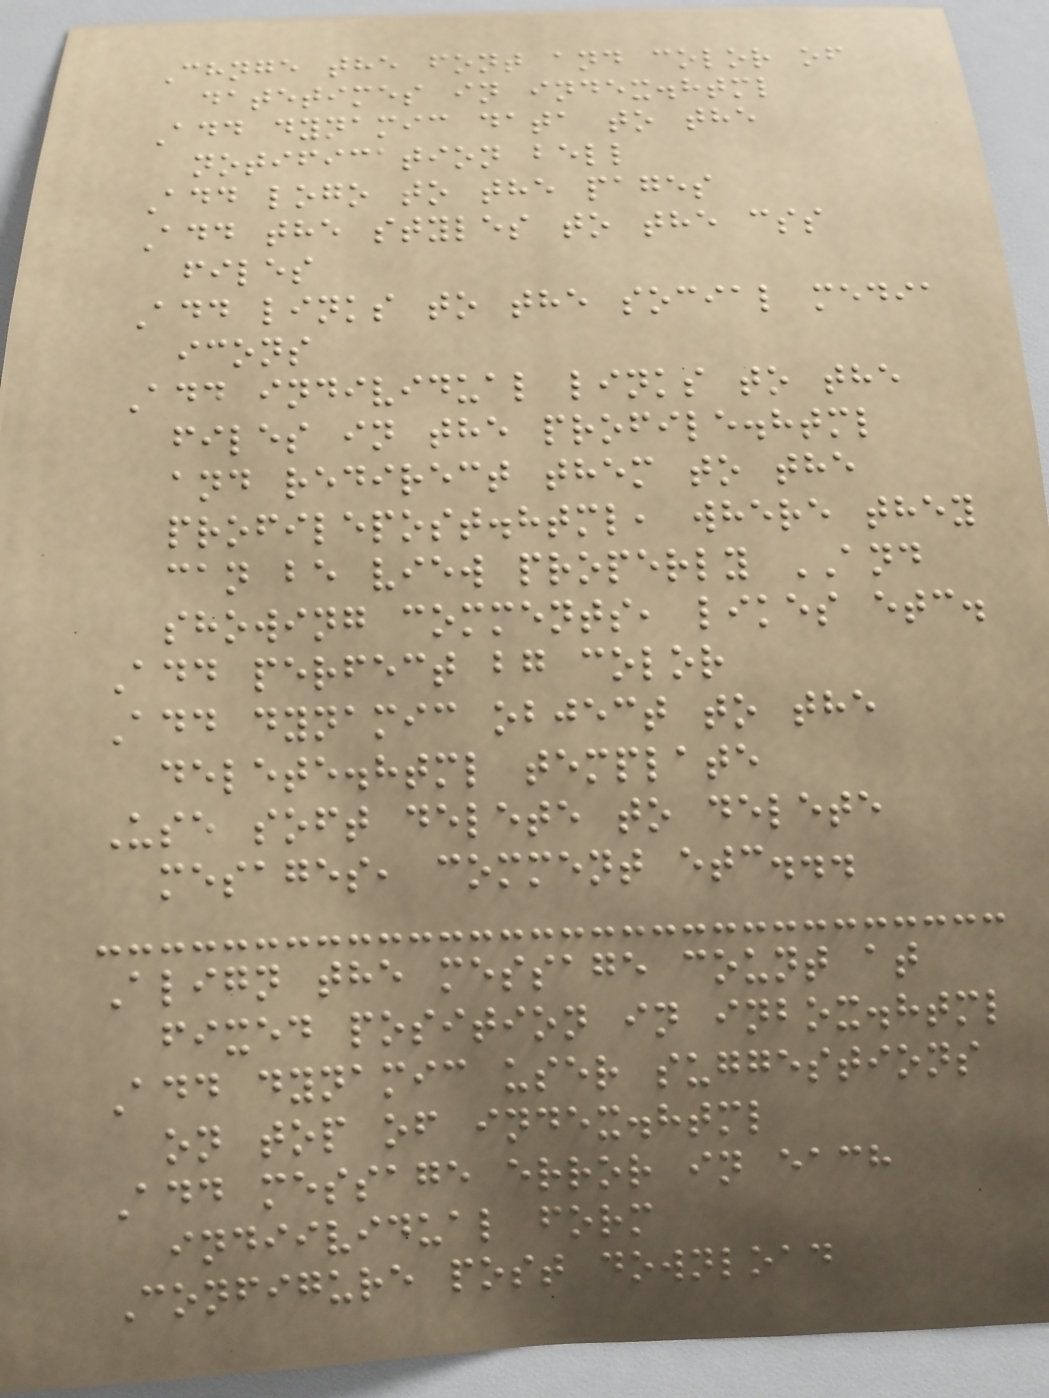Chnge the font and color of
datetimes in index.html
Add dynamic data to the
notification bell
Add logo to the pages
Add the styles to the css
files
Add links to the social media
icons
Add individual links to the
files in the profile.html
and redirect them to the
profilepost.html, where they
can be view properly AND
showing comments, likes etc.
Add perfect bg color
Add dynamic object to the
delete.html template
Use soft delete to delete
mesages, comment etc...
Align the message count at
fixed position in inbox.html
Add dynamic user suggestions
on top of index.html
Add message error in each
indiividual form
Configure post download
